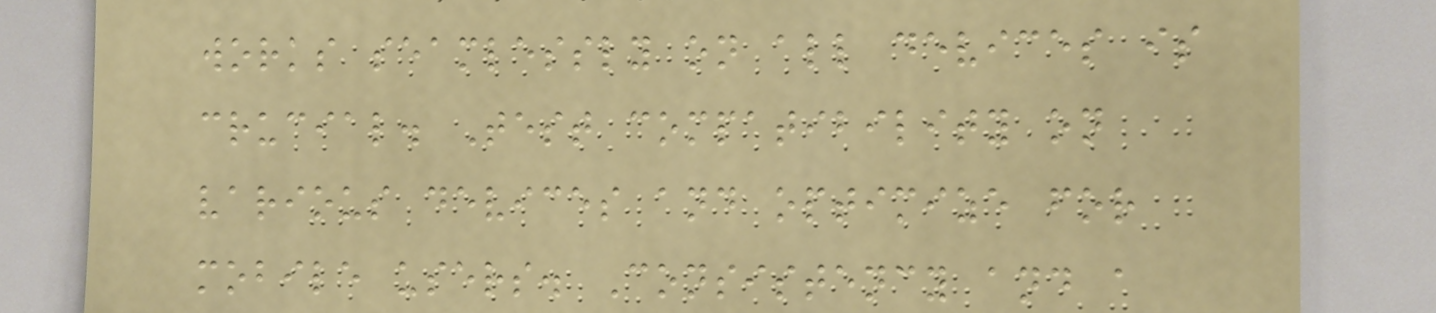works seamlessly on all devices is
crucial. Test compatibility on
various devices and optimize for
mobile users. Consistency and a
